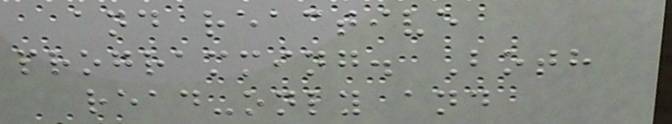and reactive
programming. Both
read-only and
